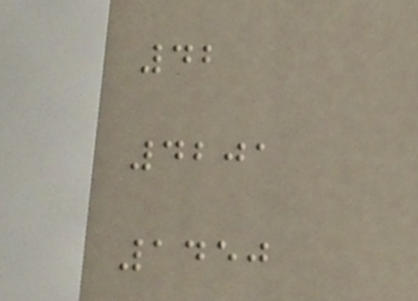42
4201
1450
